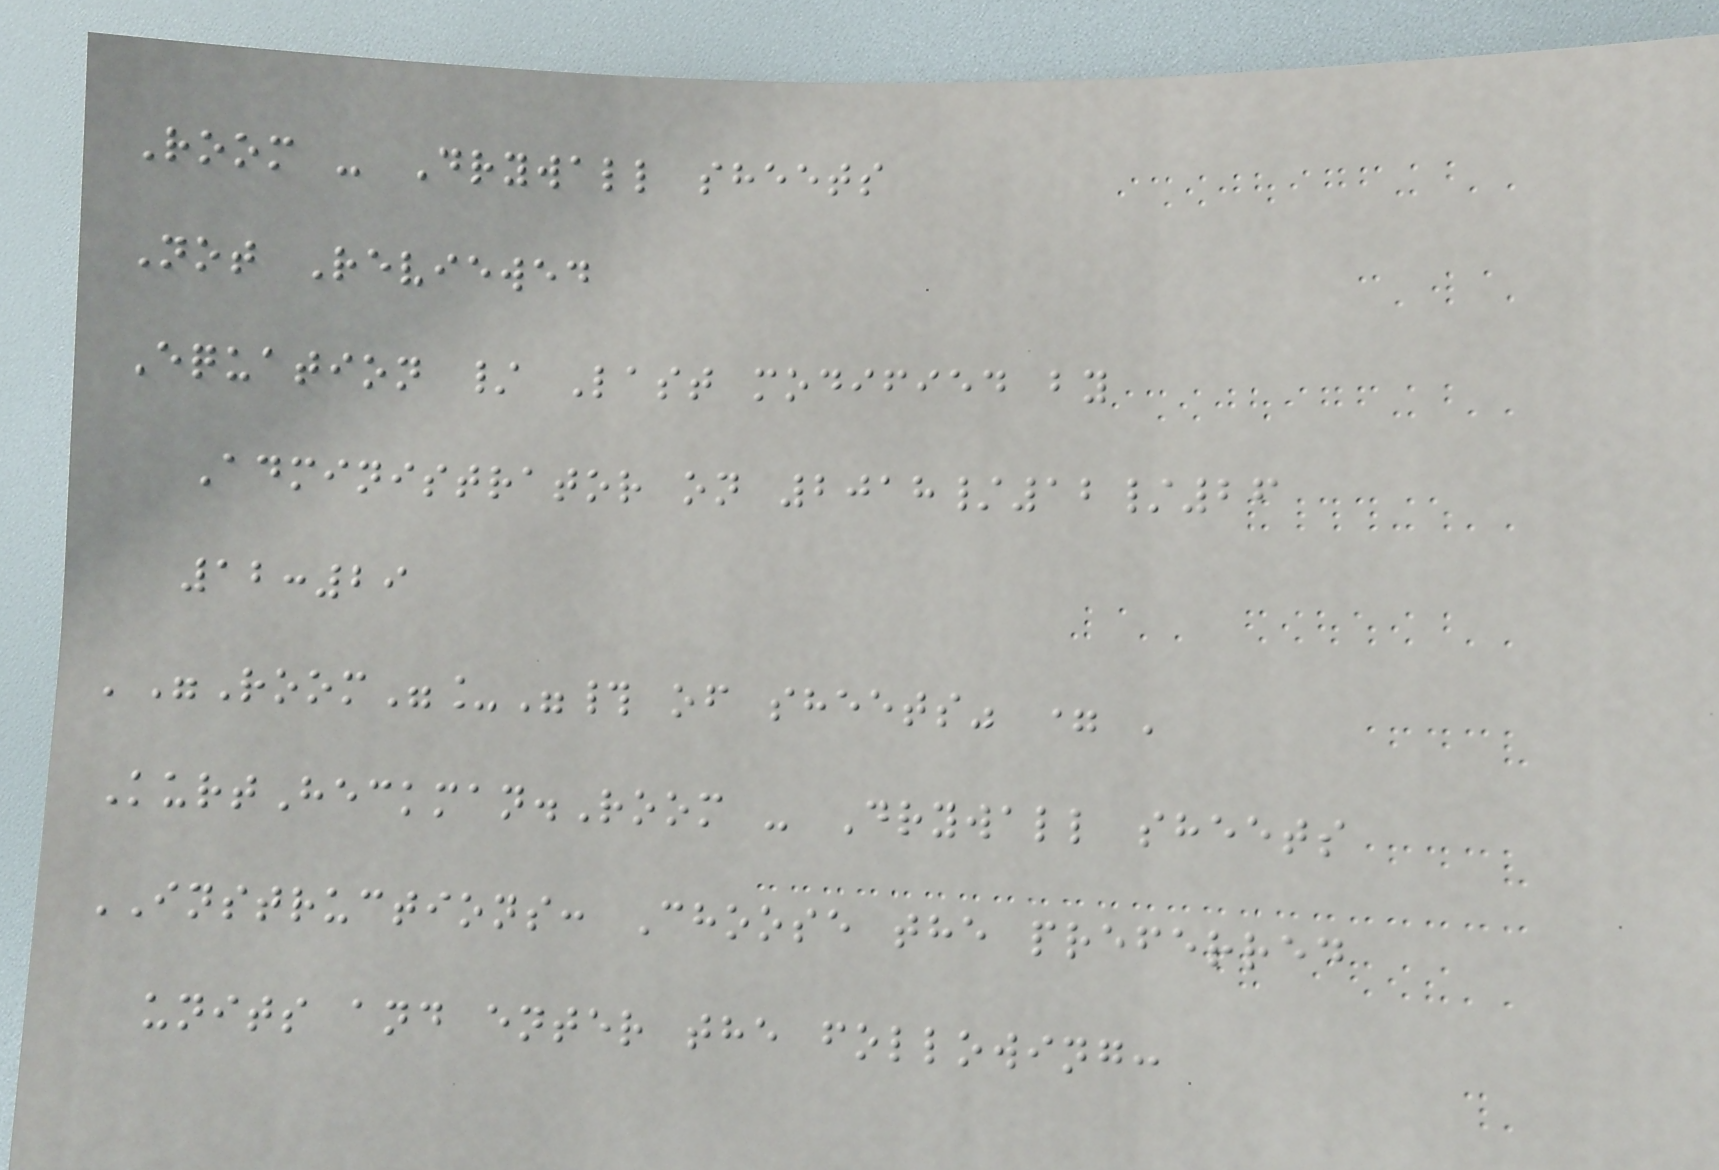Room - Drywall sheets
Not Reviewed
Equation / Last modified by
Administrator on 2018/12/26
12:29
'"Room"_"# of sheets" = '
KurtHeckman.Room - Drywall sheets
INSTRUCTIONS: Choose the preferred
units and enter the following:
